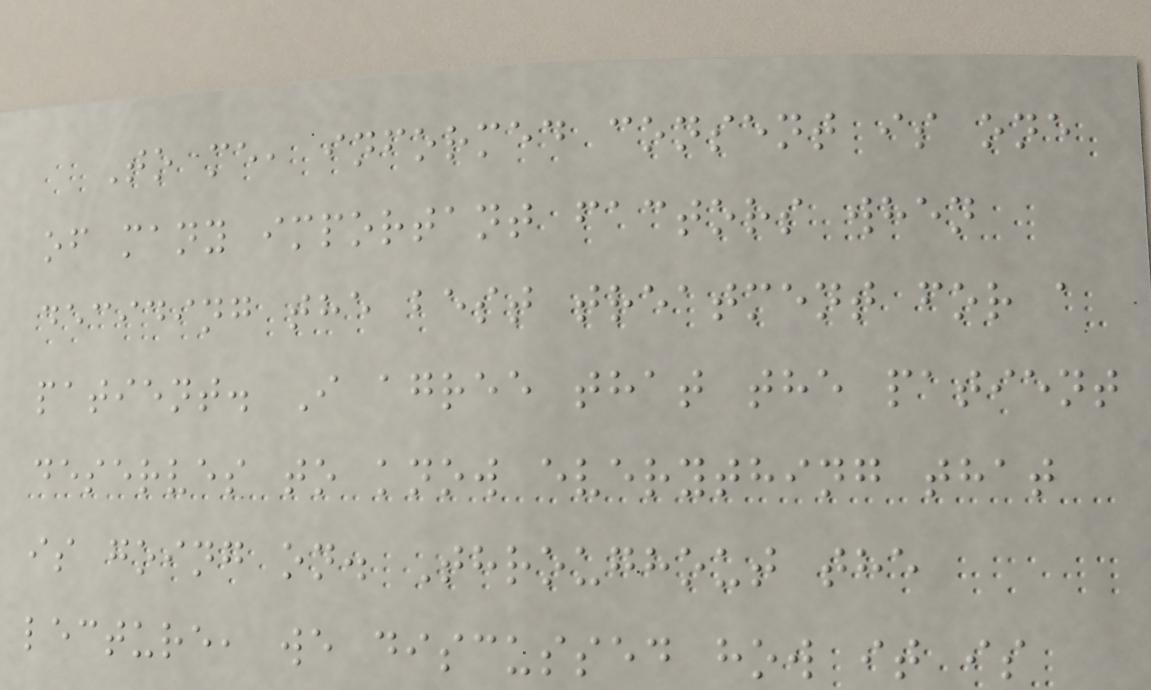To me, informed consent is one
of many important factors when
deciding the best treatment for a
patient. I agree that the patient
deserves to know everything that
is going on. Throughout the
lecture, we discussed how it is
